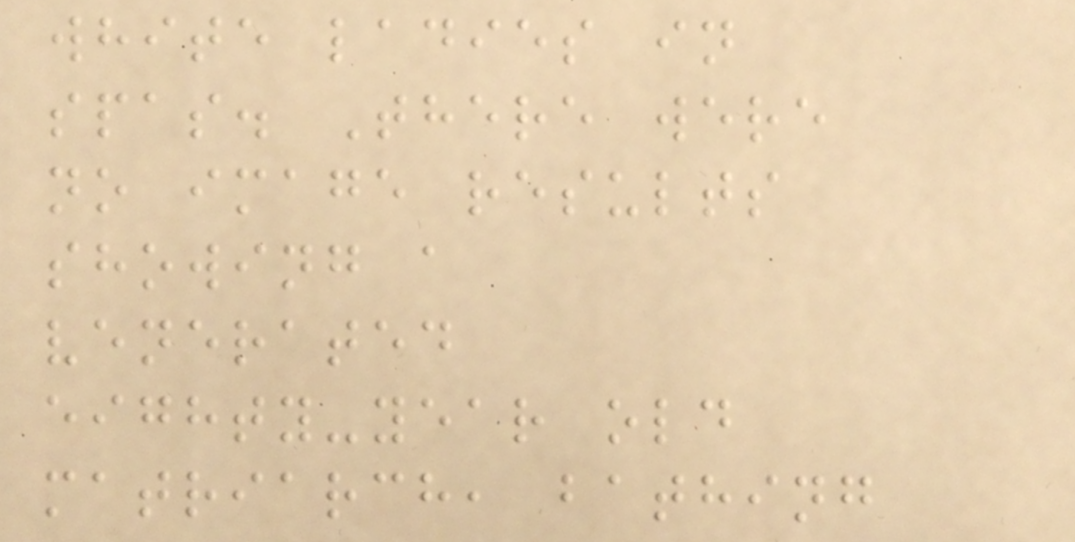white ladies in
spas. There were
no image results
showing a
venerated
eighty-year old
matriarch, bathing
